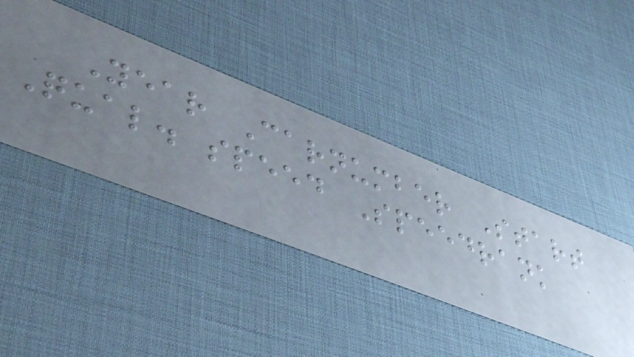Year Carnumber Start
Qual. speed Speedrank
